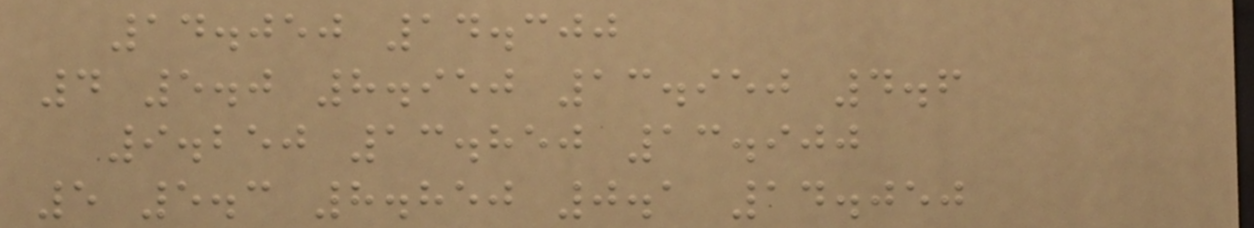14.050 14.300
4 5.0 8.950 13.950 4.6
9.250 13.850 13.900
5 5.3 8.850 0.1 14.050
